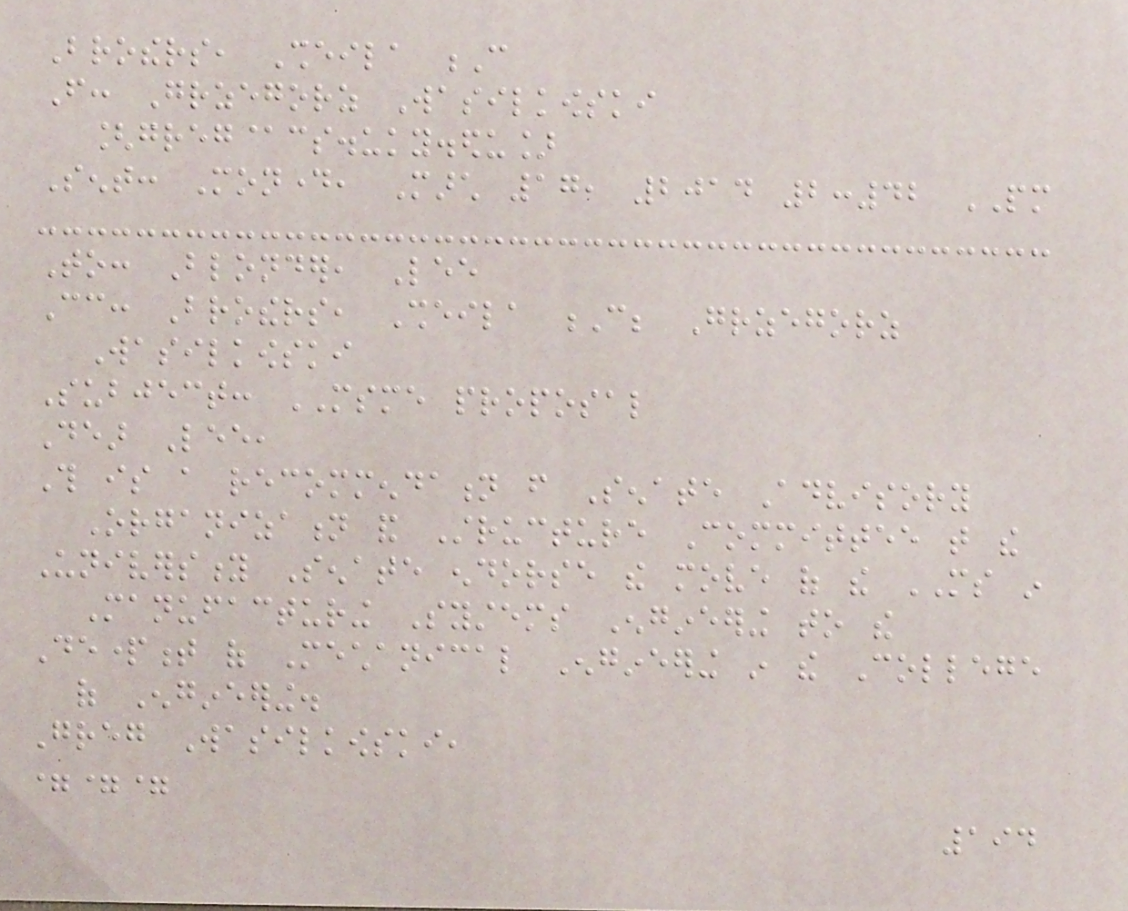Brothers, Sheila C
From: Grzegorz Wasilkowski
[greg@cs.uky.edu]
Sent: Monday, March 17, 2014 2:42 PM
To: Blonder, Lee
Cc: Brothers, Sheila C; Grzegorz
Wasilkowski
Subject: MSME proposal
Dear Lee,
This is a recommendation from Senate Advisory
Organization and Structure Committee that the
University Senate endorse the move of the MS in
Manufacturing Systems Engineering to the
Department of Mechanical Engineering in the College
of Engineering.
Greg Wasilkowski,
===
194
